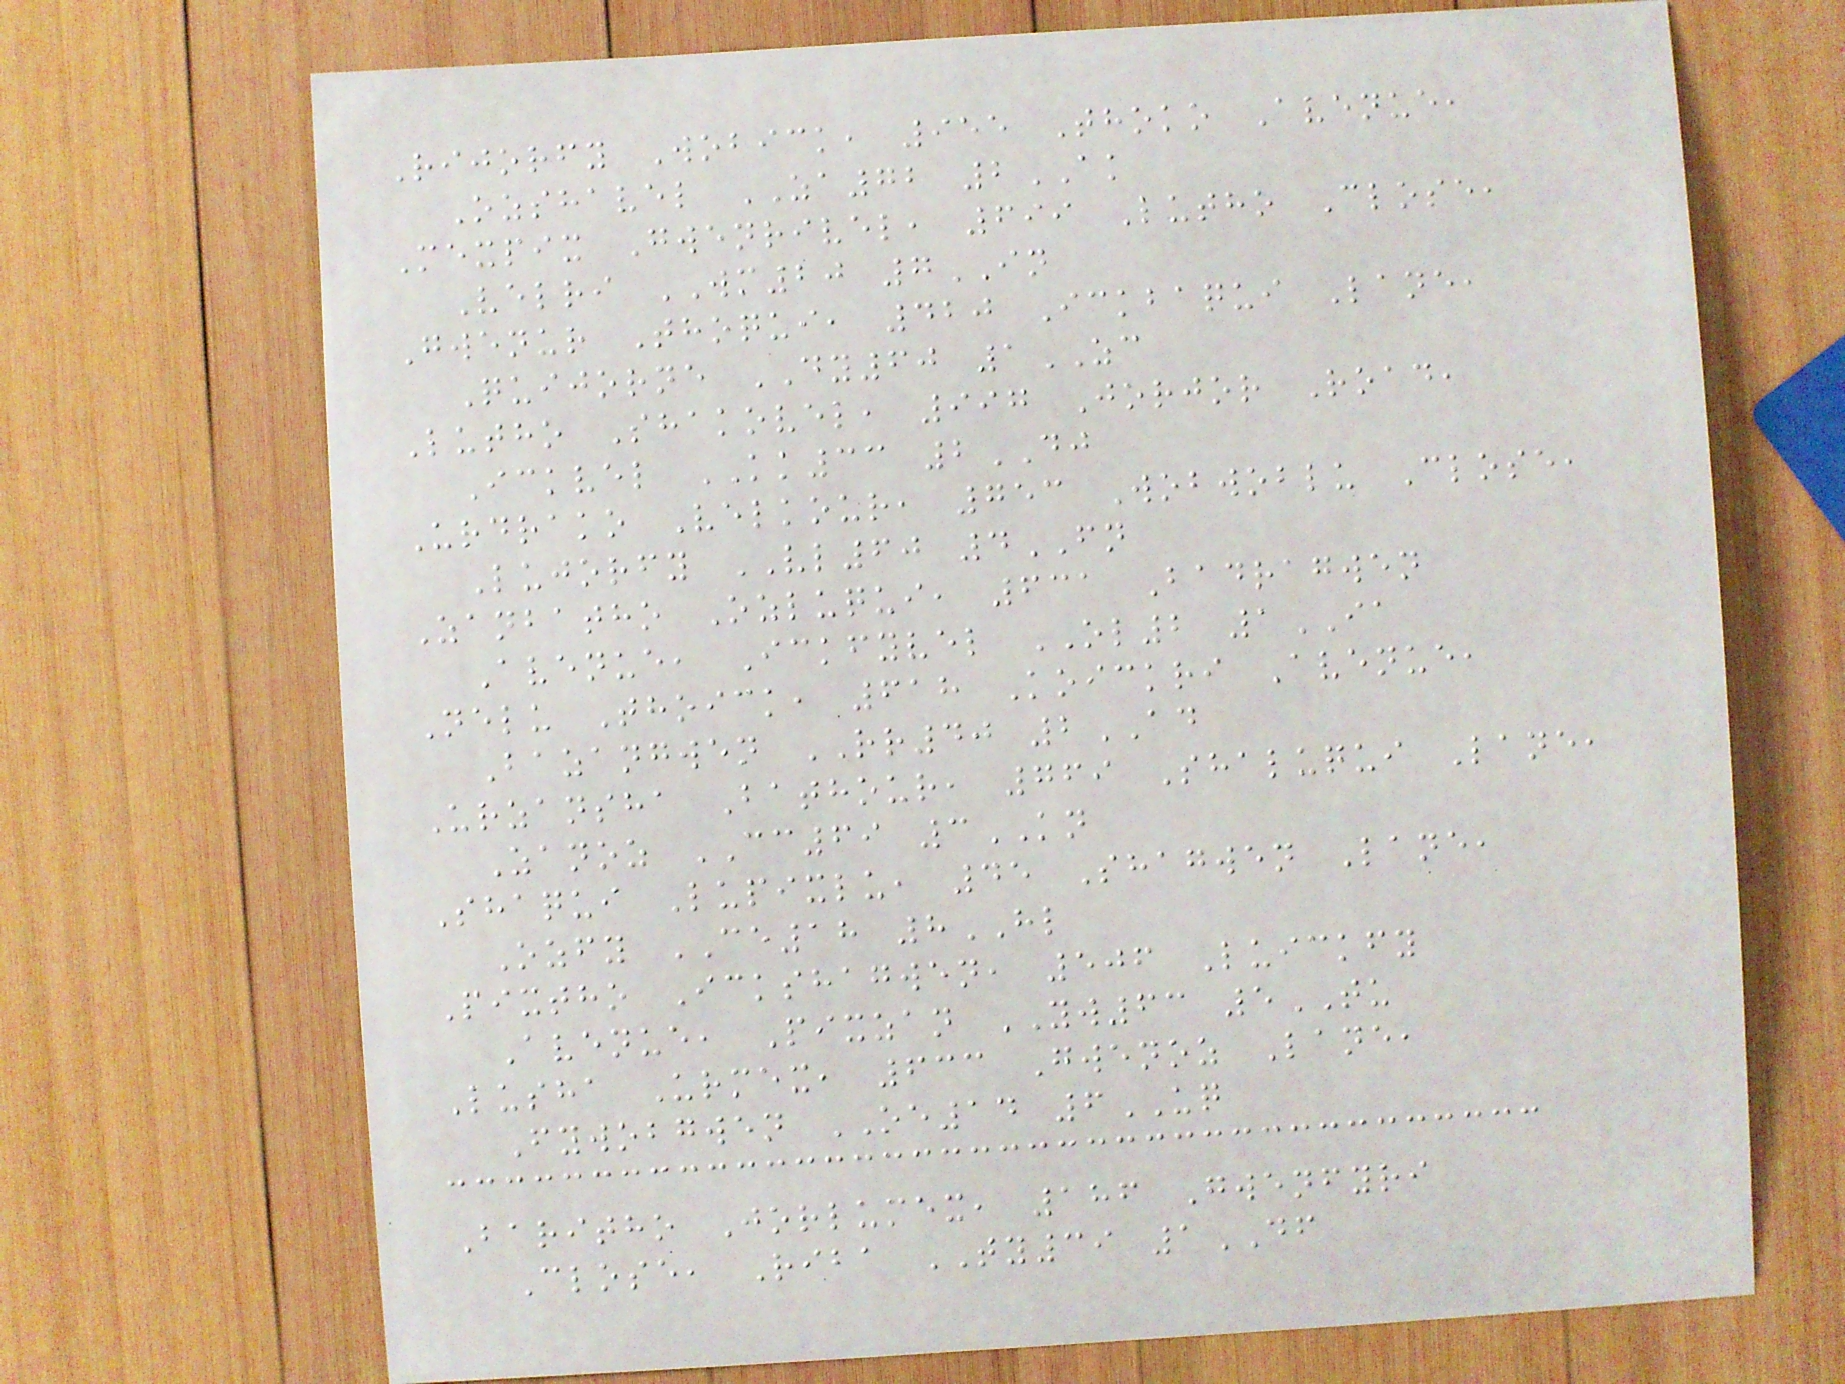Rijorfy Wobick, 955 Thoko Avenue,
Ozshavel ZA72 2AK
Mexpix Gwenrivel, 699 Lutho Close,
Velri WM20 7IN
Gwenur Thoqui, 420 Ickbaqui Lane,
Quijorne DY60 1ZC
Lutho Shakovel, 997 Jorjor Road,
Ickvel KK33 2DJ
Urdrako Velkour, 753 Wobwoblu Close,
Lujorfy VL60 4FN
Zanbatho Ozluqui, 631 Badragwen
Avenue, Ickfyvel OL2 1IA
Nelu Thoick, 618 Koickri Avenue,
Bazangwen RR40 2AD
Urzansha Bathour, 769 Shaluqui Lane,
Zanoz CC69 3KN
Shaqui Lupixlu, 45 Shagwen Lane,
Ozfy CE18 8HL
Pixtho Ickshagwen, 506 Luickfy
Avenue, Pixzan YW63 5TU
Lusha Urmex, 633 Gwenoz Lane,
Fywobgwen OE14 6UQ
Baritho Jorlumex, 186 Gwenfyri
Close, Riba TY39 1DF
